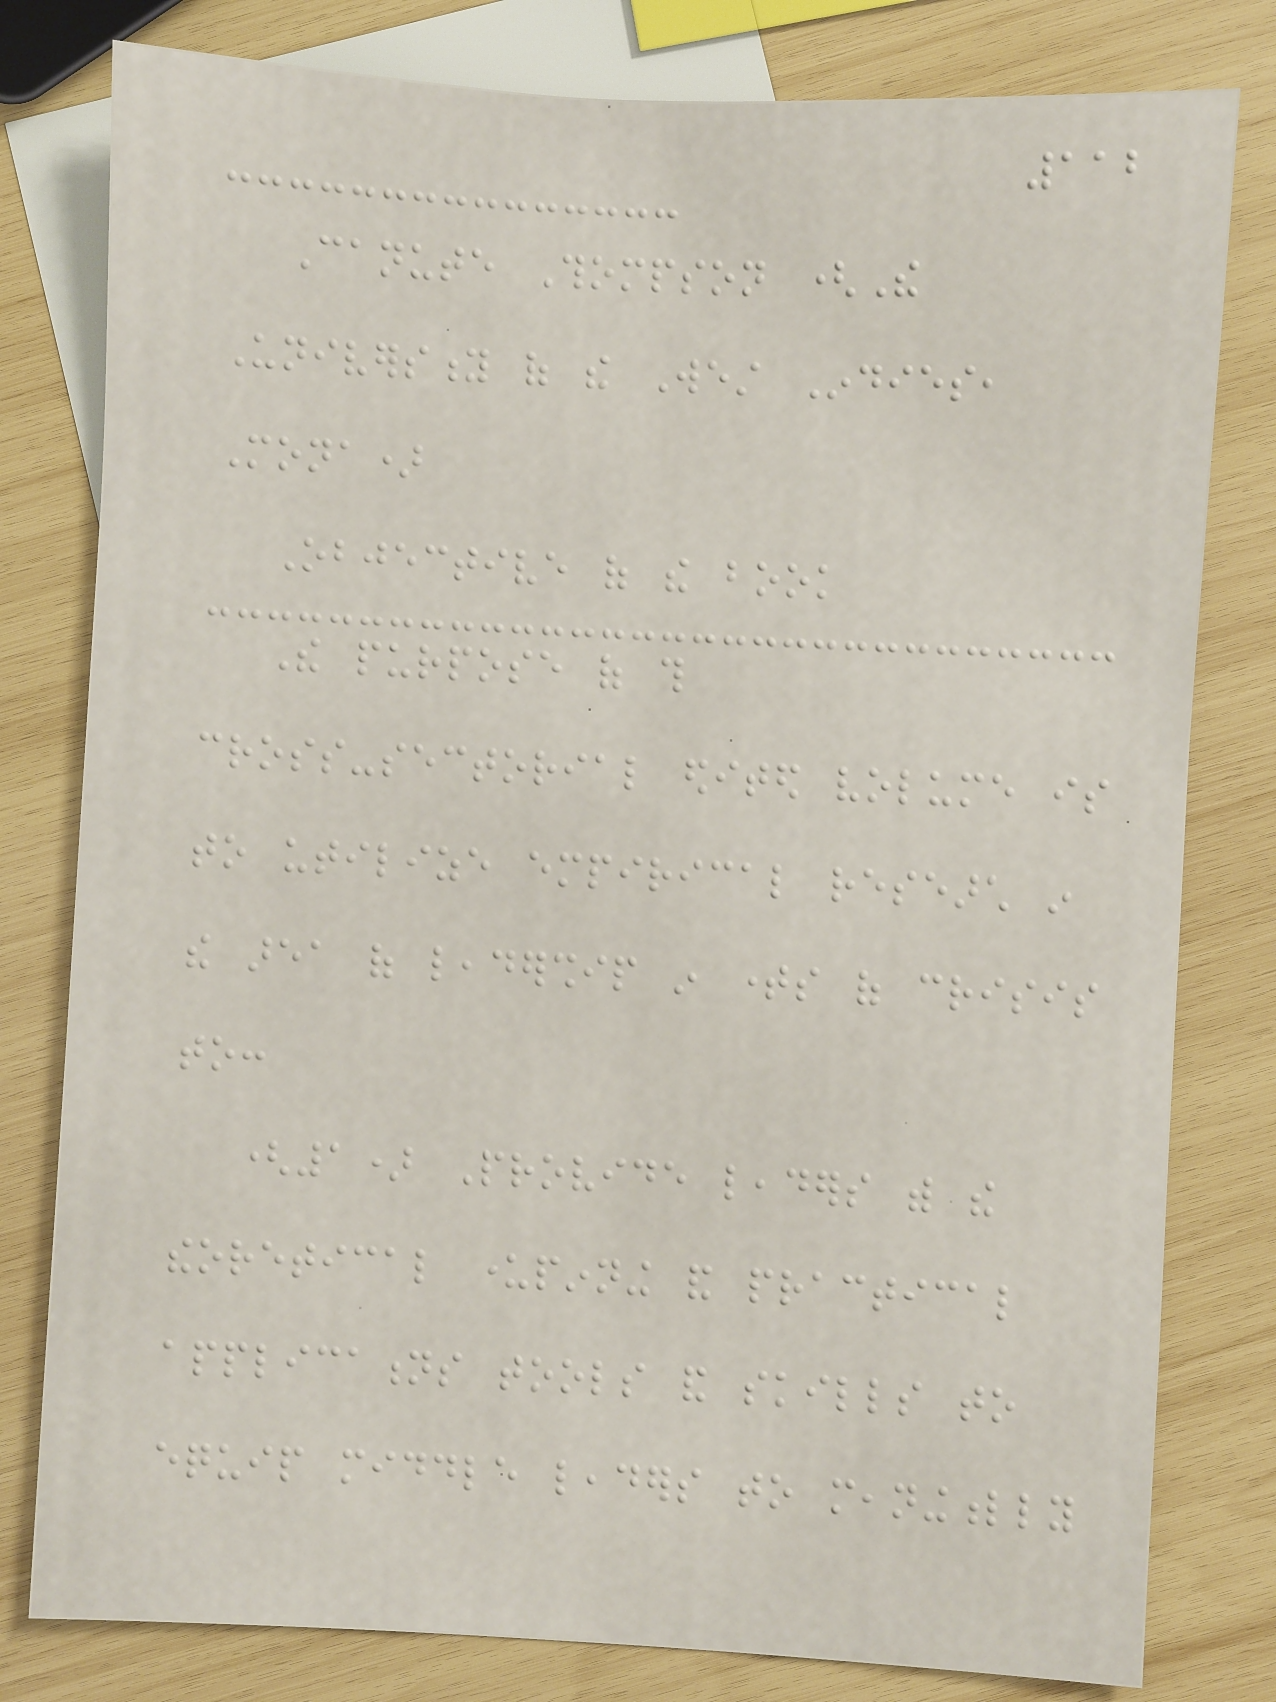112
Canute Thompson (The
University of the West Indies,
Mona)
Objective of the book
The purpose of this
cross-sectorial edited volume is
to utilize empirical research in
the area of leadership in times of crisis
to:
(1) Provide leaders with the
theoretical underpinning and practical
applications tools and skills to
equip middle leaders to meaningfully
